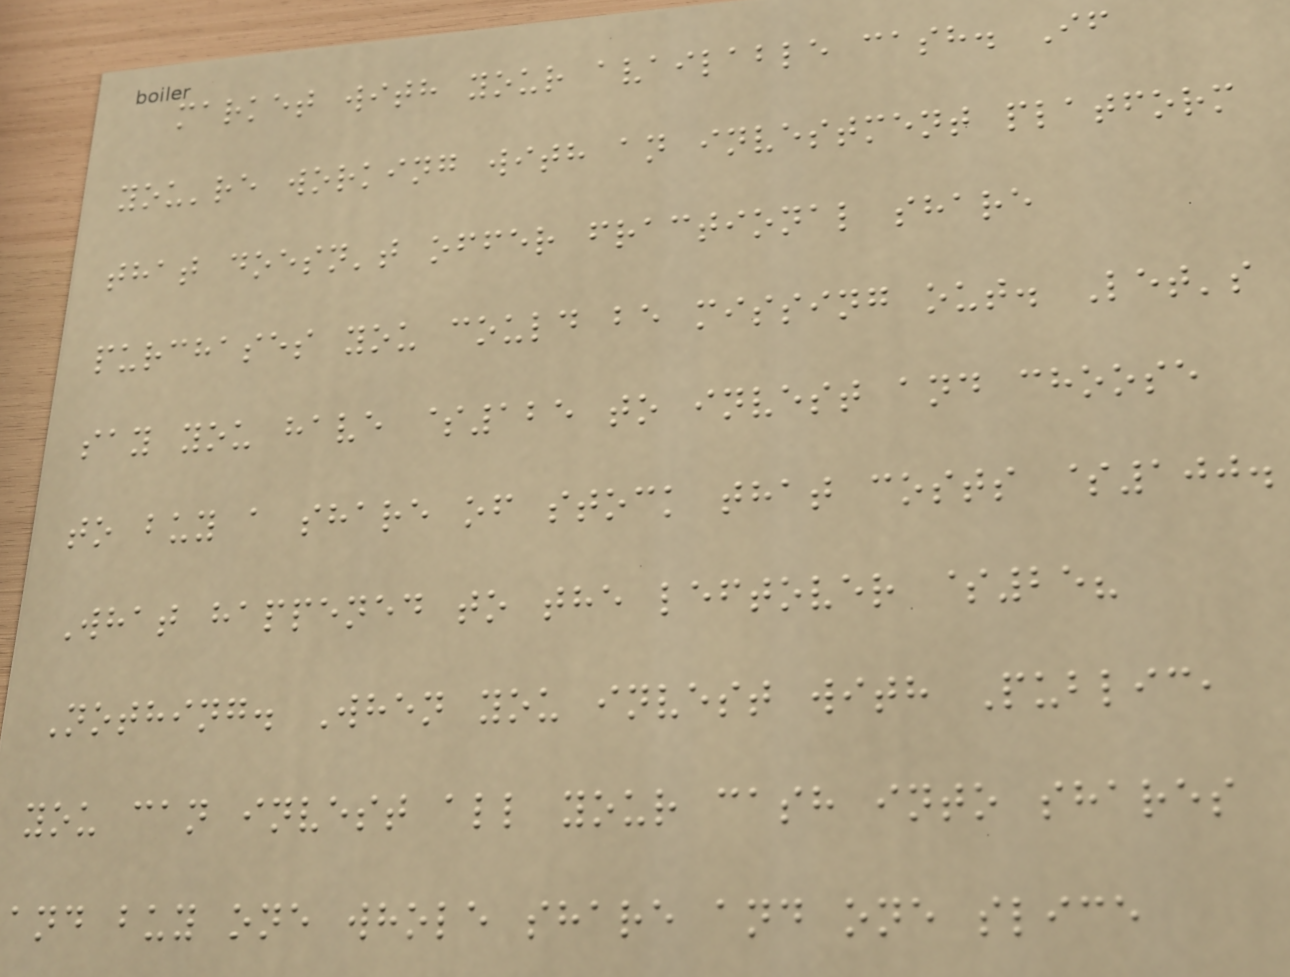market with your available cash. If
you're working with an investment platform
that doesn't offer fractional share
purchases you could be missing out. Let's
say you have $125 to invest and choose
to buy a share of stock that costs $100.
What happened to the leftover $25?
Nothing. When you invest with Public,
you can invest all your cash into shares
and buy one whole share and one slice
